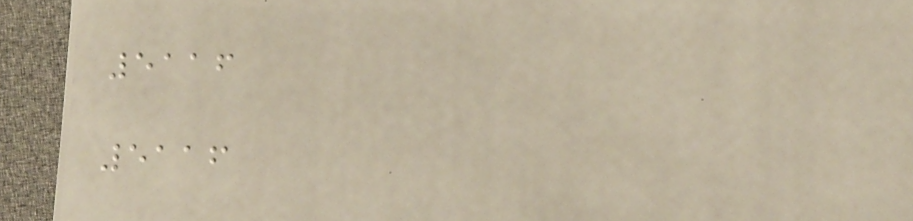5116
5116
